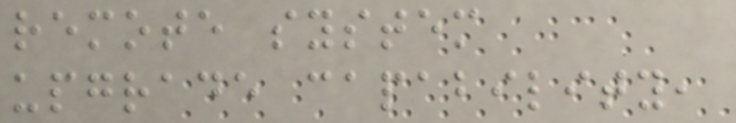remote system
upgrade capability,
